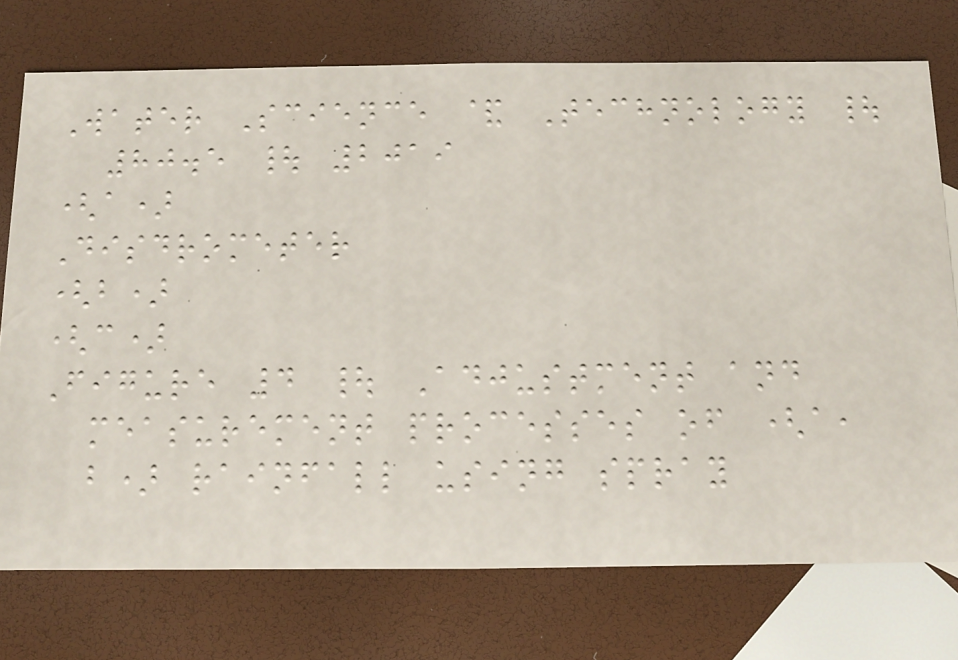Water Science & Technology |
80.5 | 2019
(a)
Disdrometer
(b)
(c)
Figure 4 | Adjustment and
measurement processes of (a,
b) rainfall using spray
